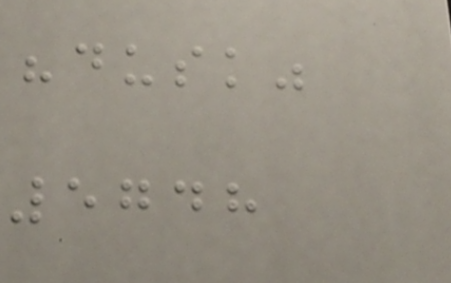"dusk"
5748
